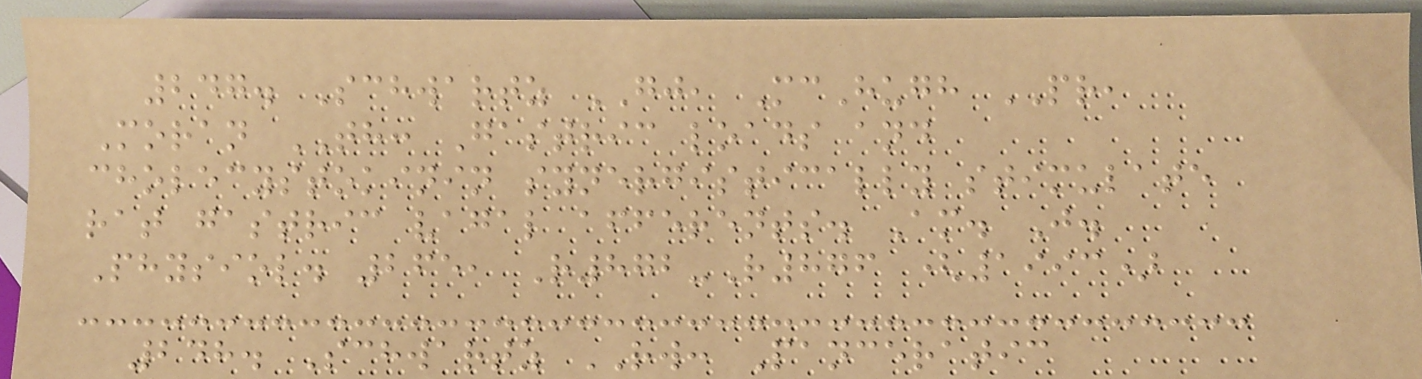247. Schwartz GJ, McHugh PR,
Moran TH: Gastric loads and
cholecystokinin synergistically stimulate
rat gastric vagal afferents. Am. J.
Physiol. 265, R872-R876 (1993)
248. Schwartz RW: Panceratic
